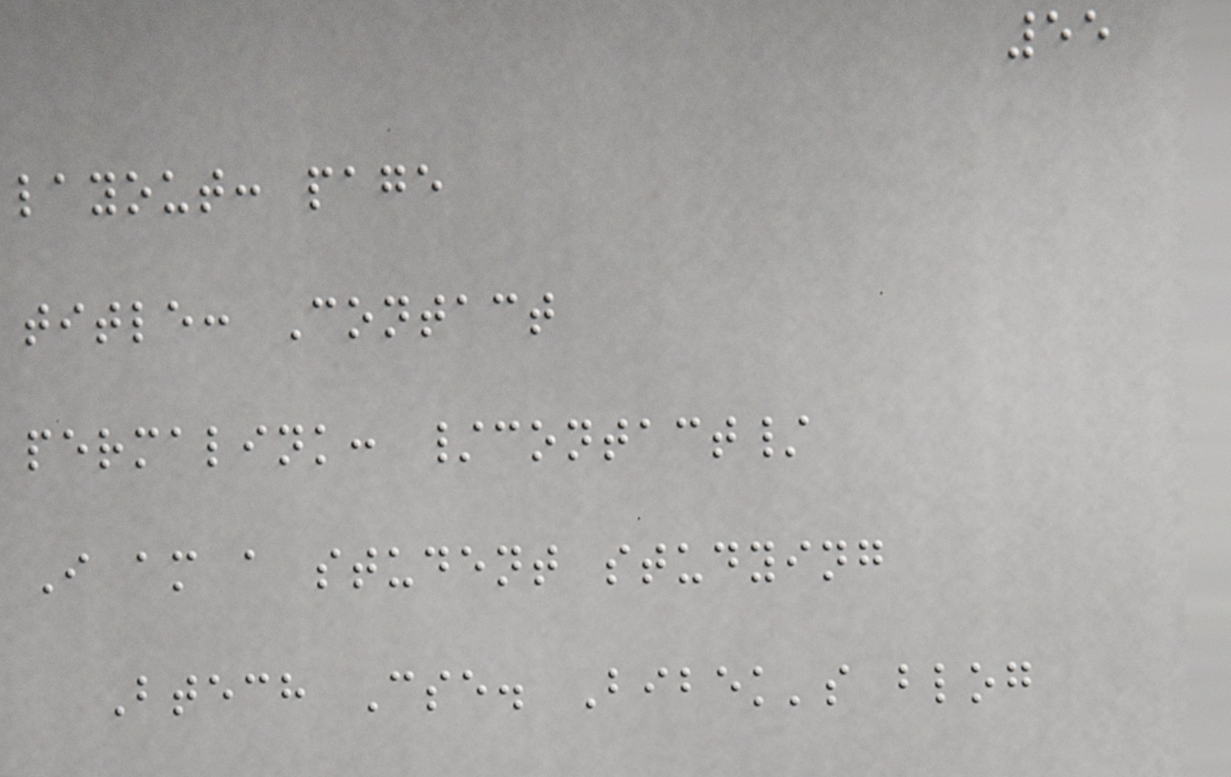55
layout: page
title: Contact
permalink: /contact/
I am a student studying
Btech Cse. Bibek's blog
